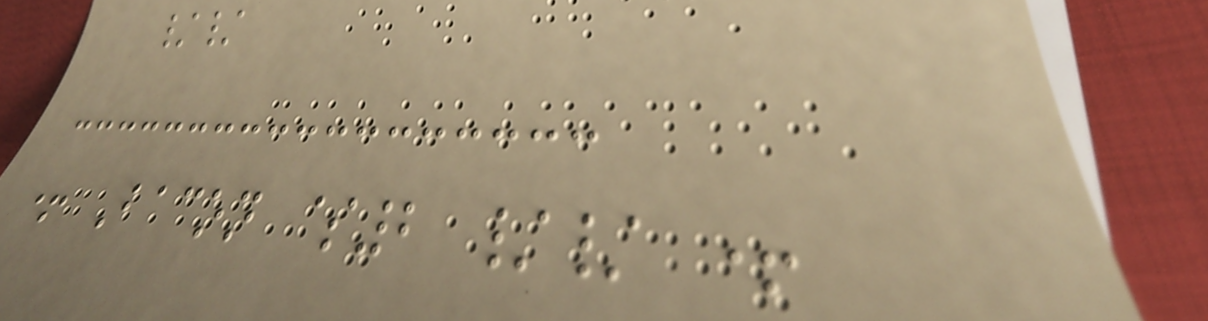//
+ Bacon $2 // +
